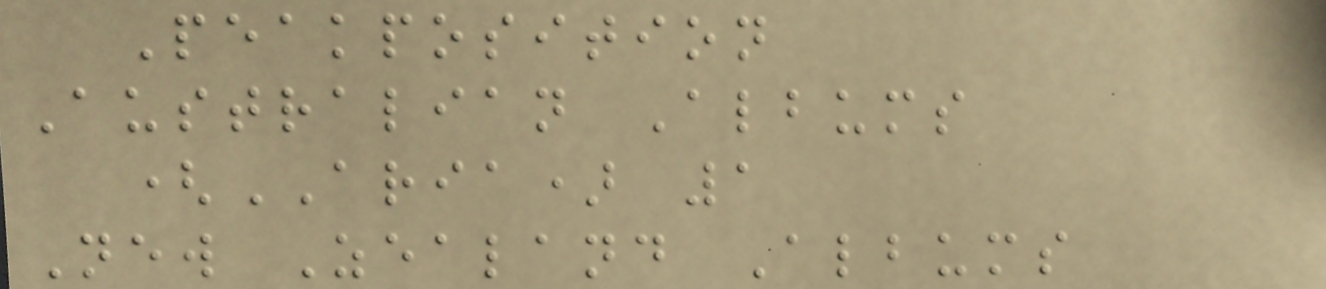Peakposition
Australian Albums
(ARIA) 1
New Zealand Albums
